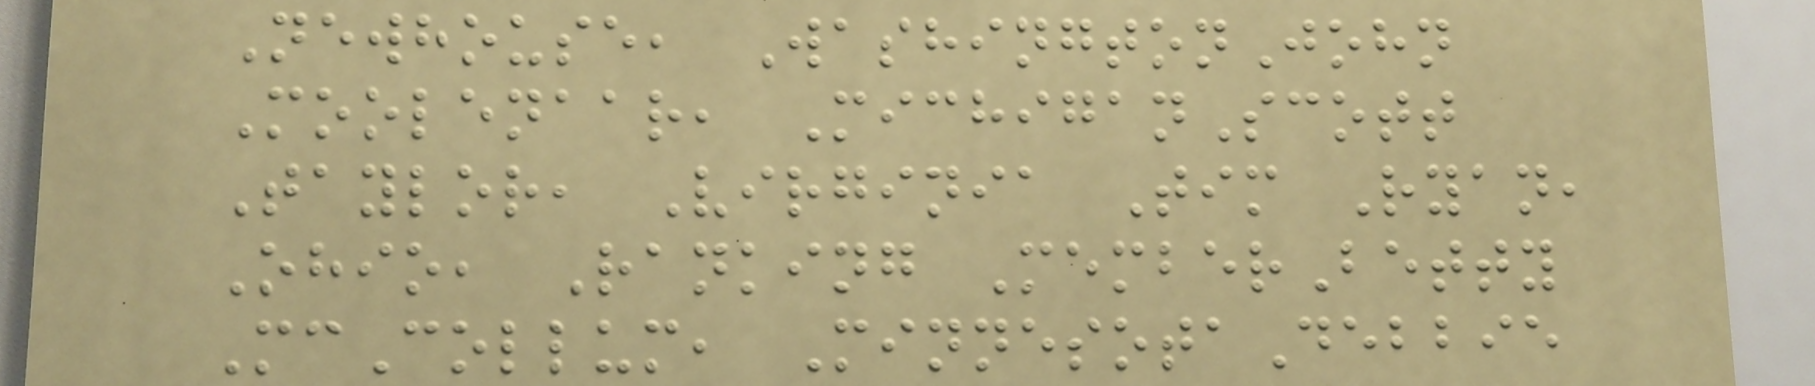Newhouse, WashingtonJohn
Moolenaar, MichiganScott
Taylor, Virginia Tim Ryan,
Ohio, Ranking MemberBetty
McCollum, MinnesotaDebbie
